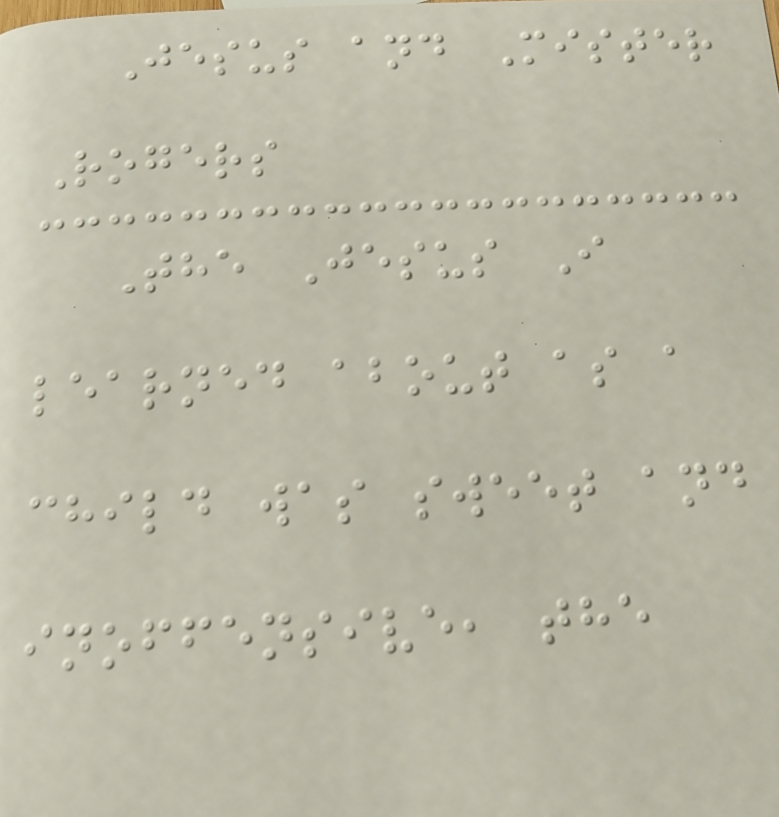Jesus and Mister
Rogers
The Jesus I
learned about as a
child was sweet and
inoffensive, the
